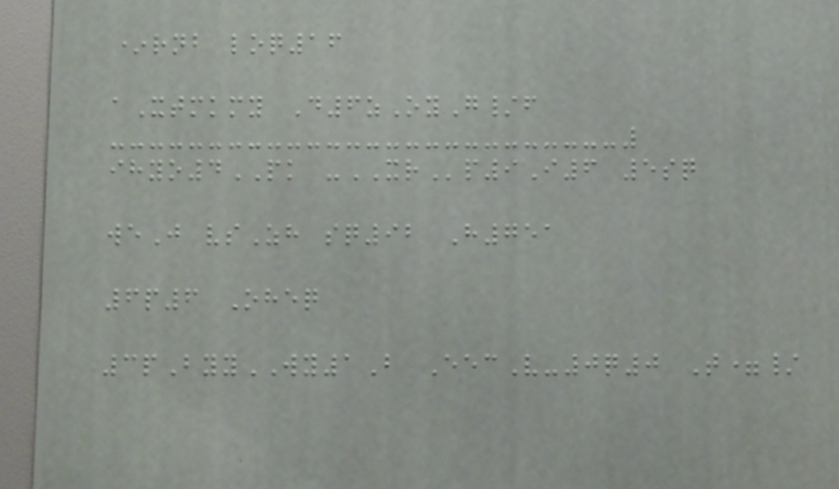*rnb loq16
aXtmkmy D6zOyG/f
ihyo4PK -XRp9I6 5sq
weJ vsZh sq92 H751
6p6 Oheq
3pByyWY1B EecV-0q0 T=/
